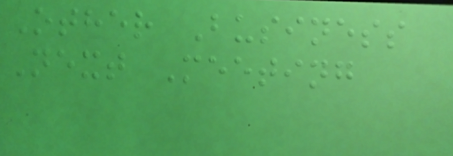Other Business
Next Meeting
